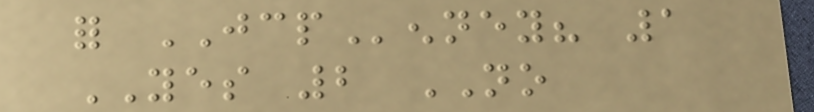for JCPenney? 1
YES 2 NO
